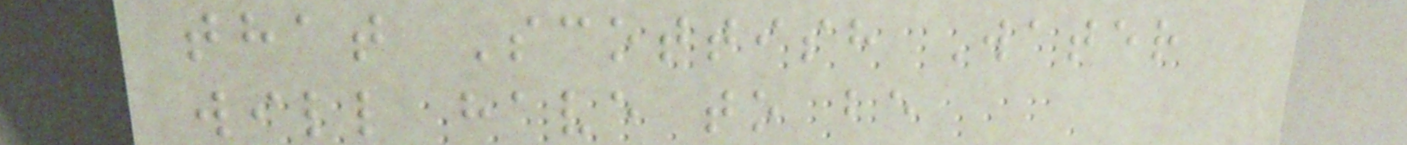that Scottish Water
will have to be
